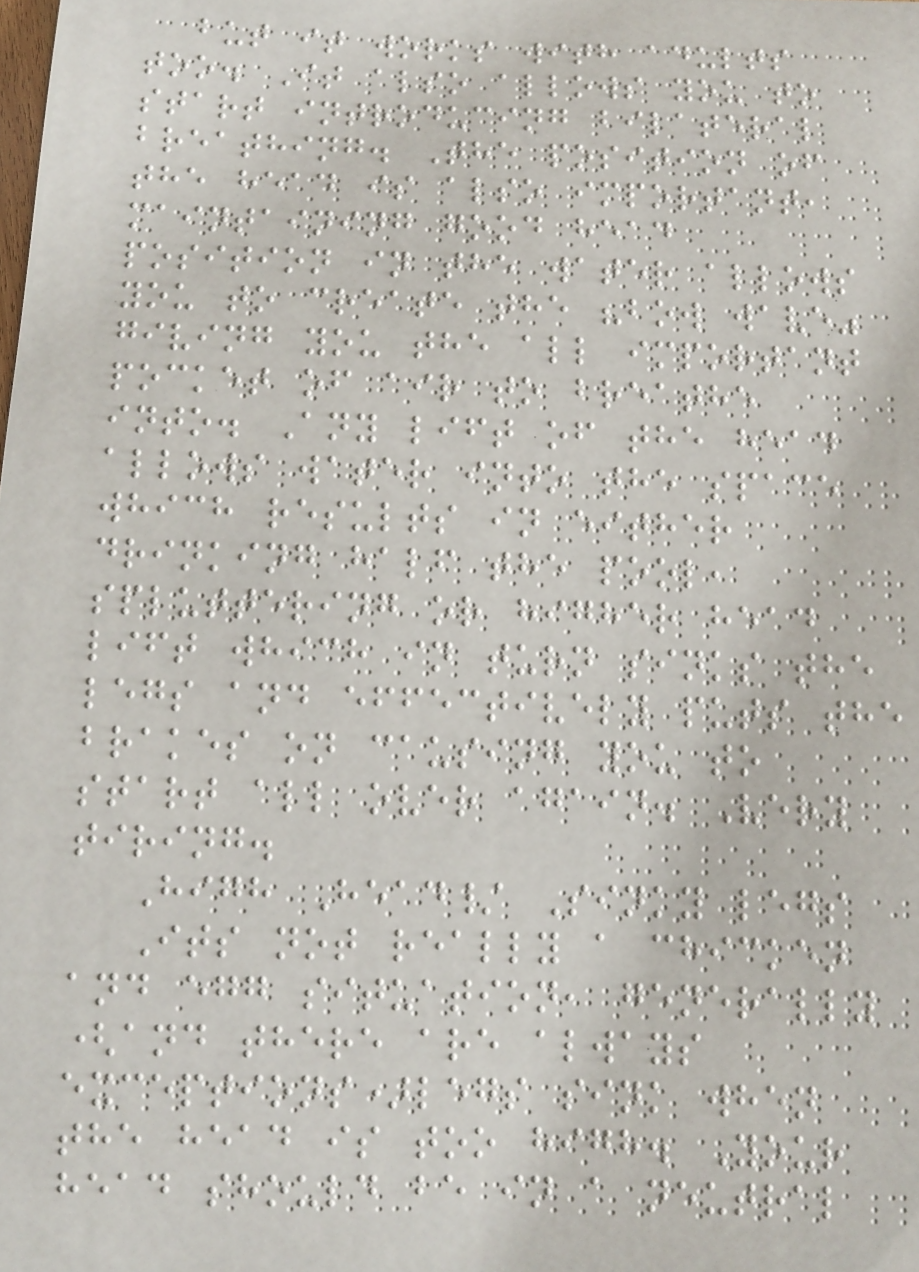but it works with adults
too. It also allows you to
start introducing bilateral
breathing. The position of
the head is also important,
maintaining good head
position in the water allows
you to create the "bow wave"
giving you the all important
pocket of air to breathe
into. Any lift of the head
allows water into the space
which results in either
drinking half the pool,
spluttering or higher head
lift which in turn sinks the
legs and effectively puts the
brakes on causing you to
start all over again. Very
tiring.
High Head/ Sinky legs
Its not really a chicken
and egg situation, generally
(and there are always
exceptions)legs sink when
the head is too high. Your
head should be in a neutral
